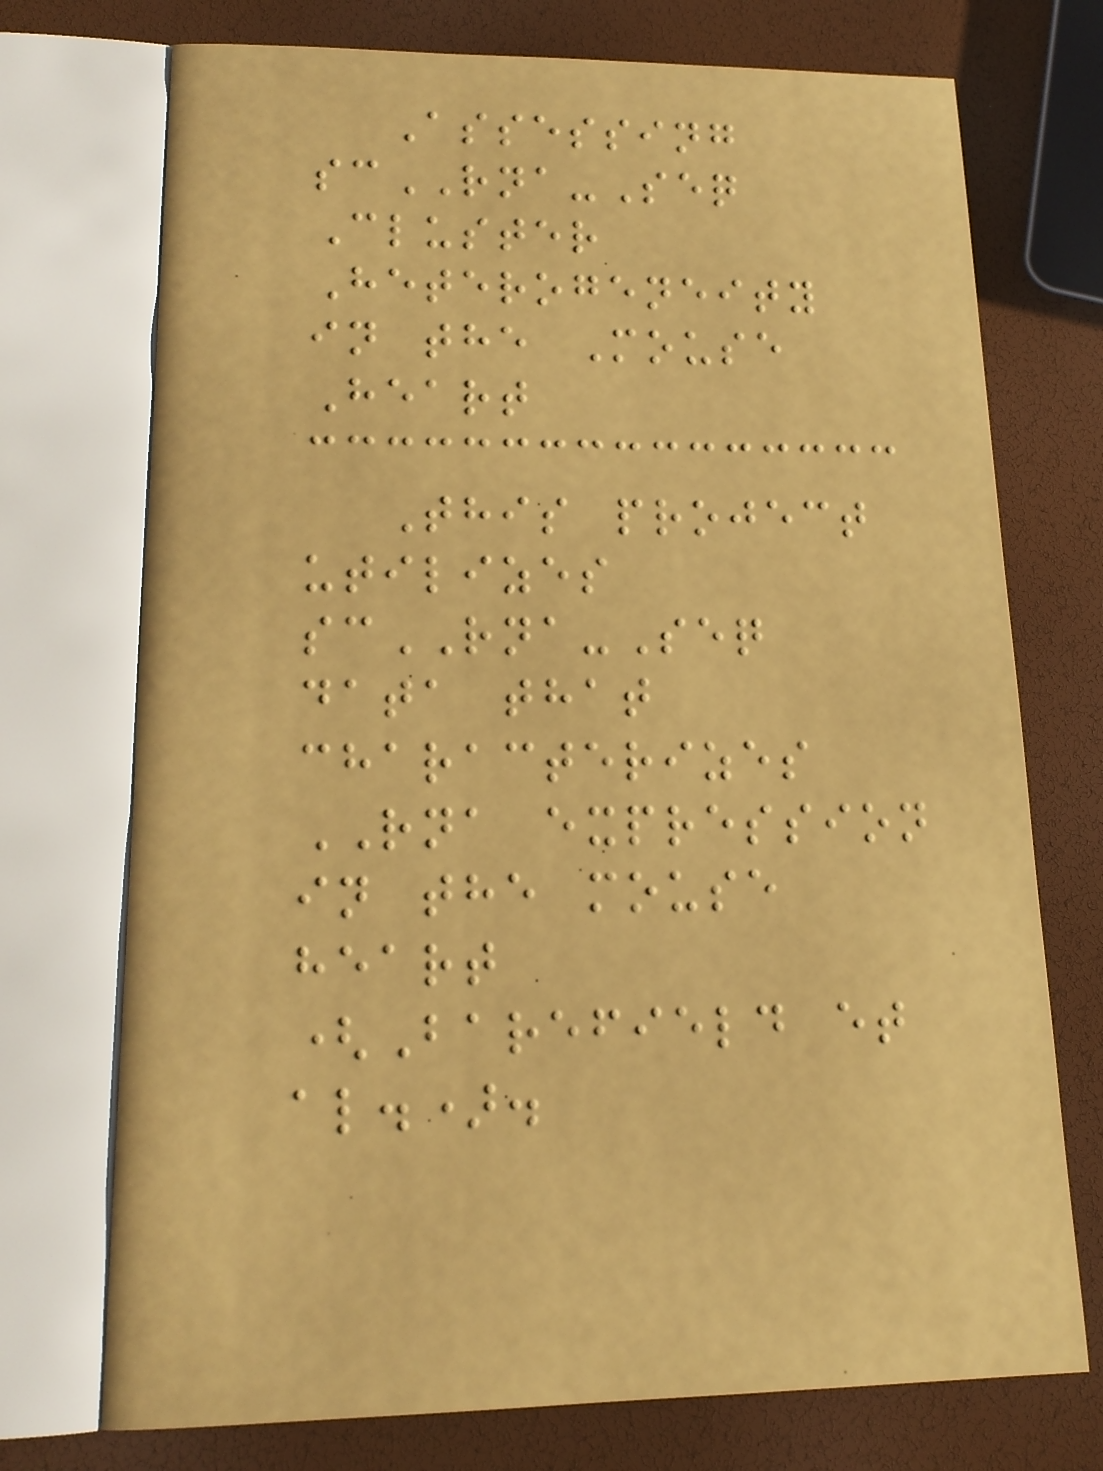Assessing
scRNA-Seq
Cluster
Heterogeneity
in the Mouse
Heart
This project
utilizes
scRNA-Seq
data that
characterizes
RNA expression
in the mouse
heart
(Barefield et
al.).
